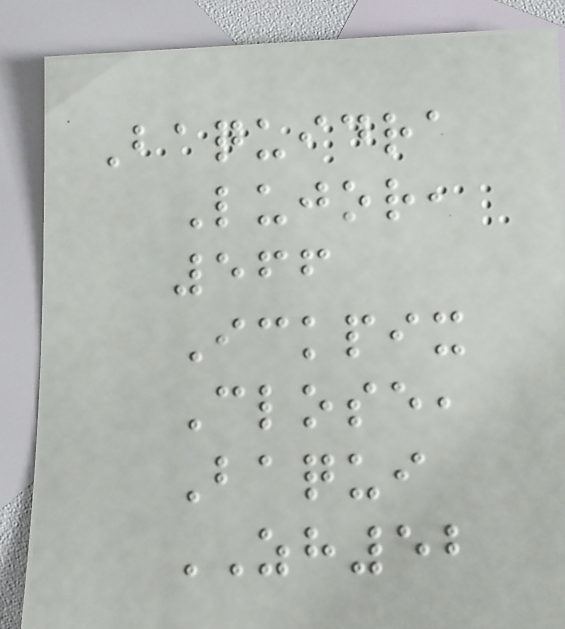Baquidra
Lujor,
566
Ickpix
Close,
Baqui
ZH52
